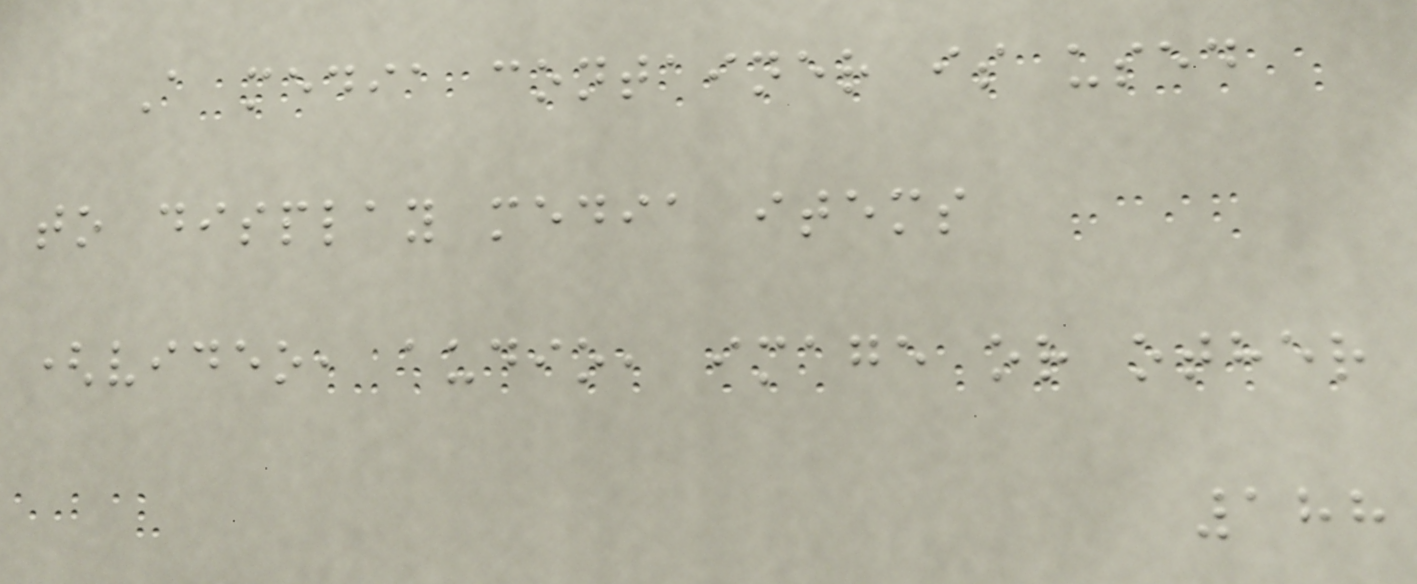A media container is used
to display media items
(video, audio, image or other
188
